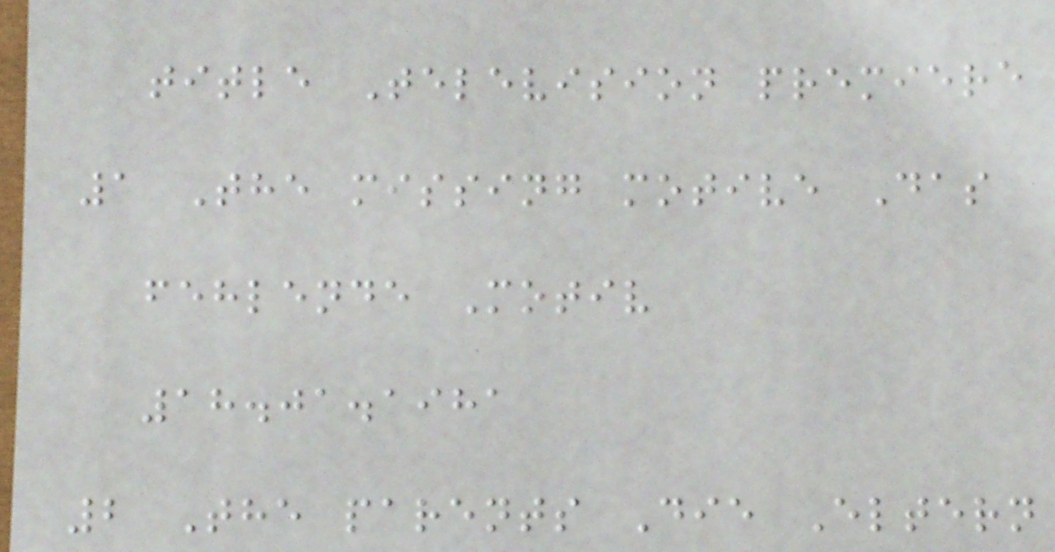title Television premiere
1 The missing motive Das
fehlende Motiv
18.01.1981
2 The parents Die Eltern
